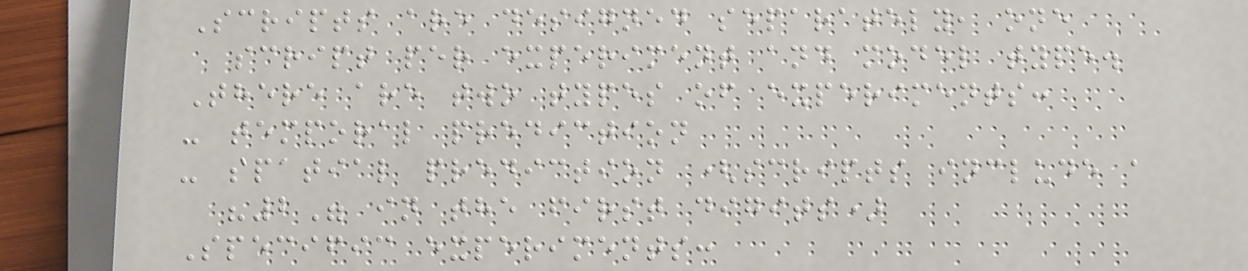Scripts are designed separately, one
script per experiment and model type.
There are two types of experiments:
- temporal prediction
- spatial prediction (scripts include a
"2" in the first digits)
Specific experiments:
